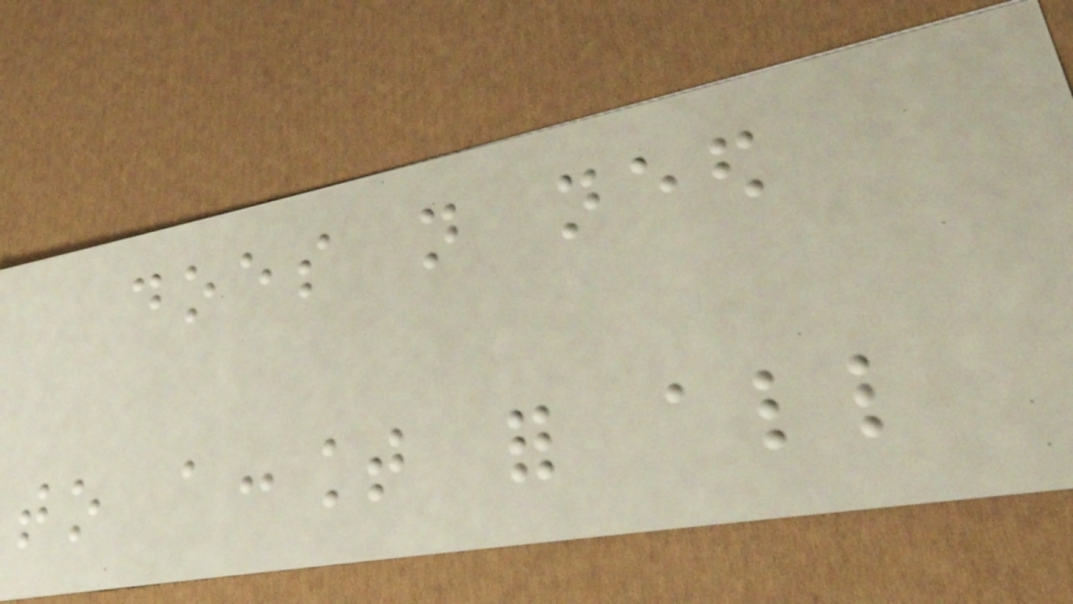does not need
to account for all
